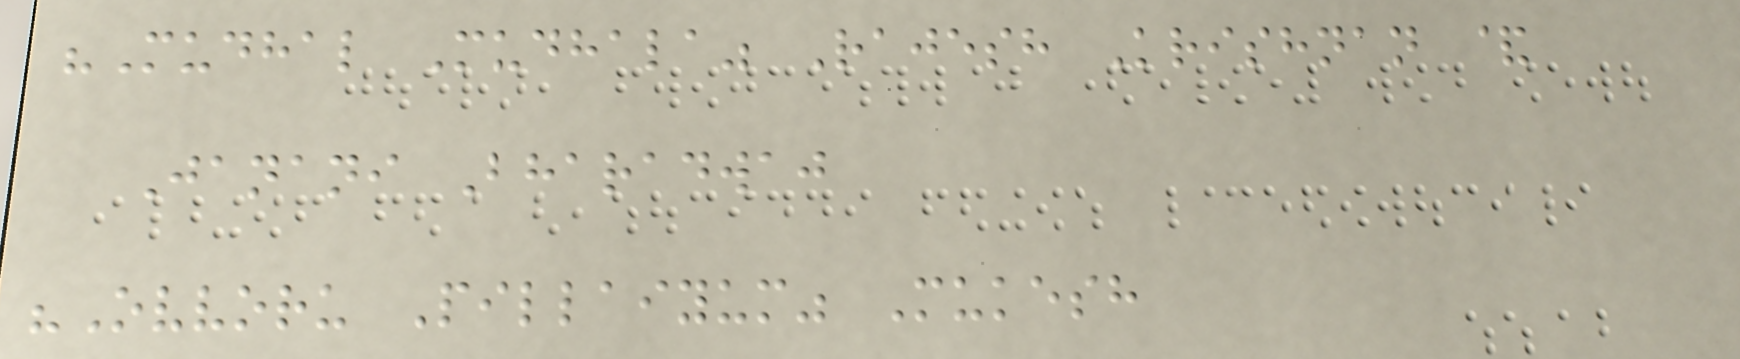"Mudhal Mudhala" Rajesh Krishnan &
Janani Bharadwaj
"Ovvoru Pillaiyum" Mukesh
